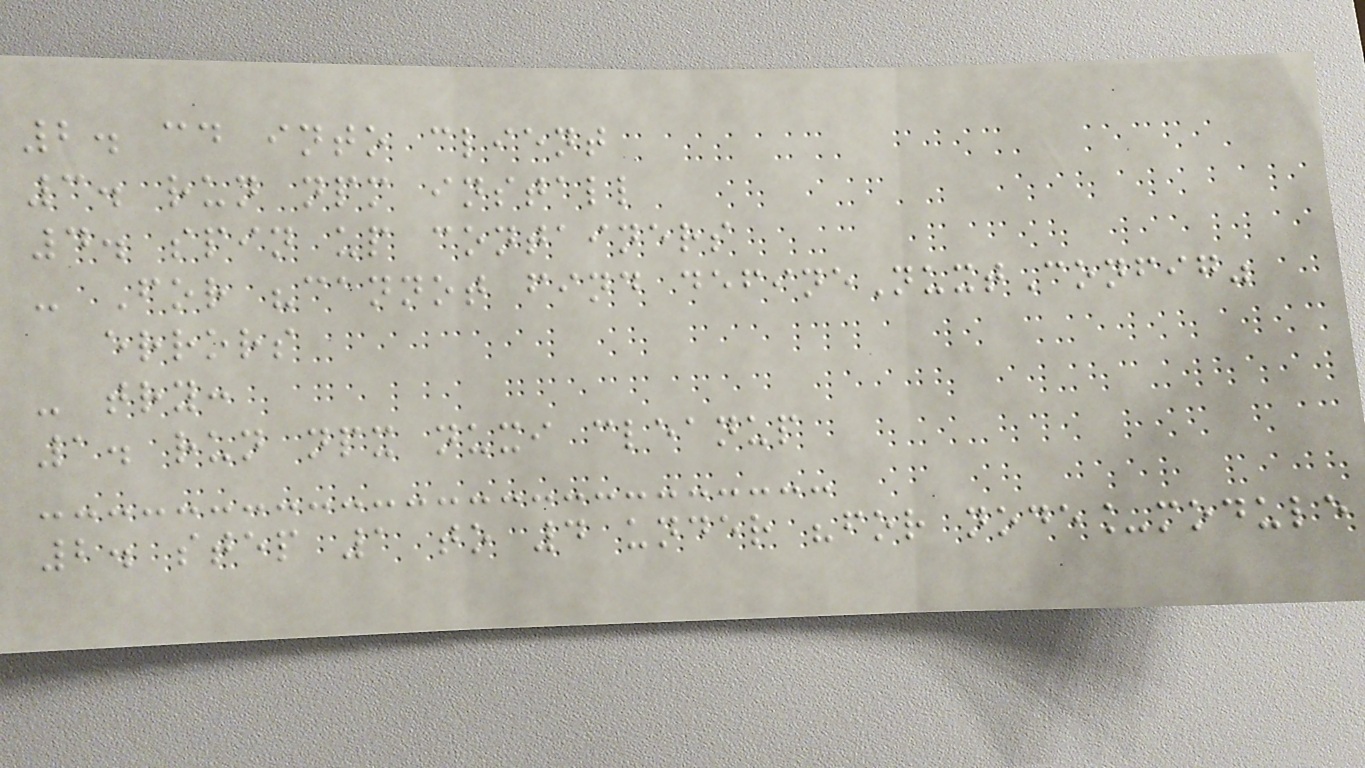2. cd into client
3. run npm install
4. spin up containers
- For "cannot find defineNuxtConfig"
errors
- try:
1. run npx nuxi cleanup
2. step 1 to 4 under "for node_module
